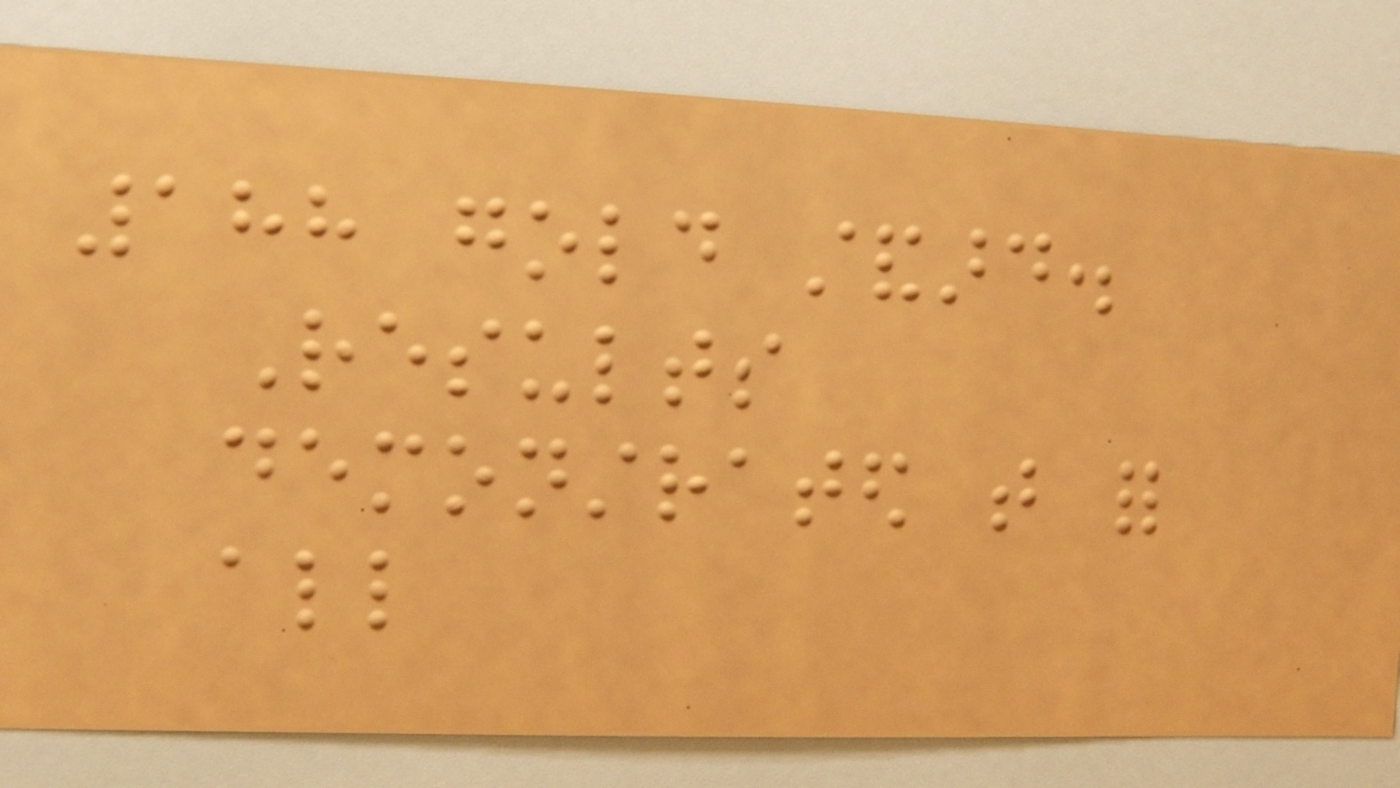188 gold standard.
Results
demonstrated that for
all
